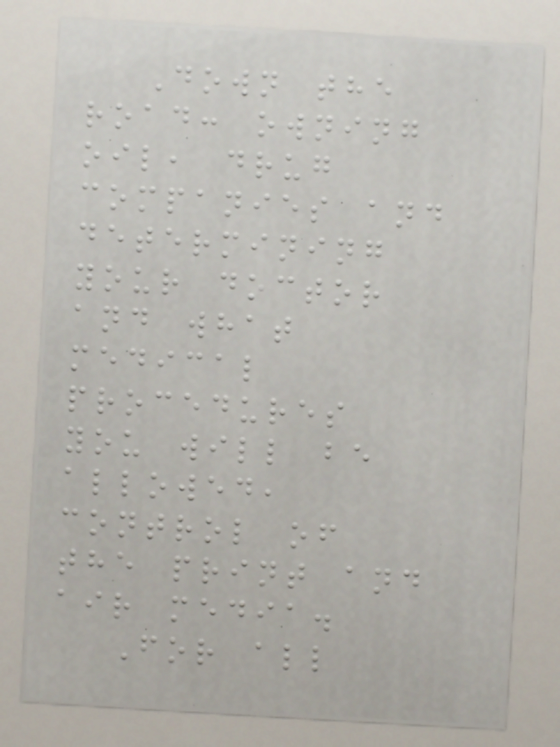Down the
road: owning
oil, drug
companies and
determining
your doctor
and what
medical
procedures
you will be
allowed,
control of
the print and
air media.
For all
